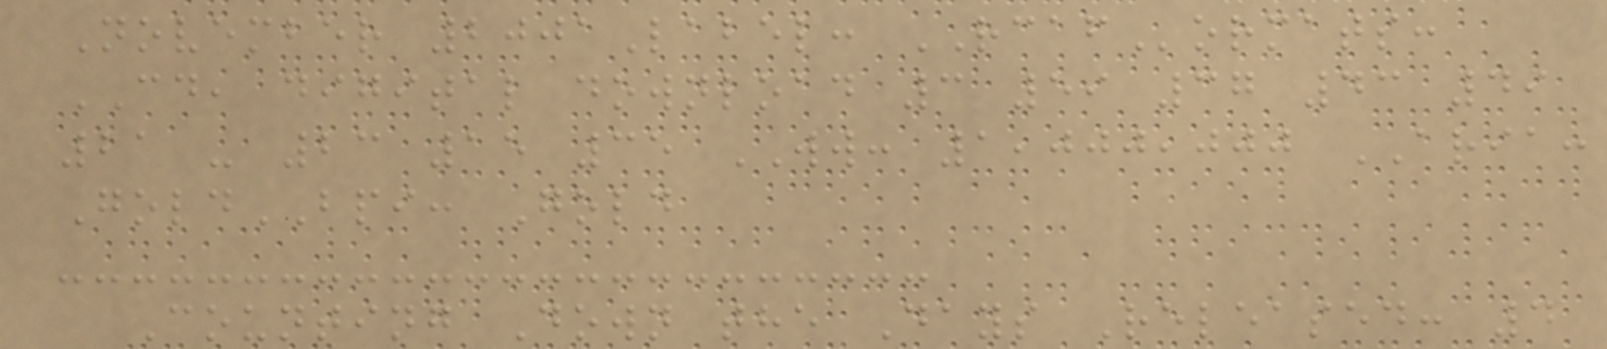November 2001Label: RCAFormats:
CD, digital download 3 59 37 43 49
21 - 23 15 35 WW: 1,000,000 ARIA:
GoldBPI: Gold
Counting Down the Days Released: 4
